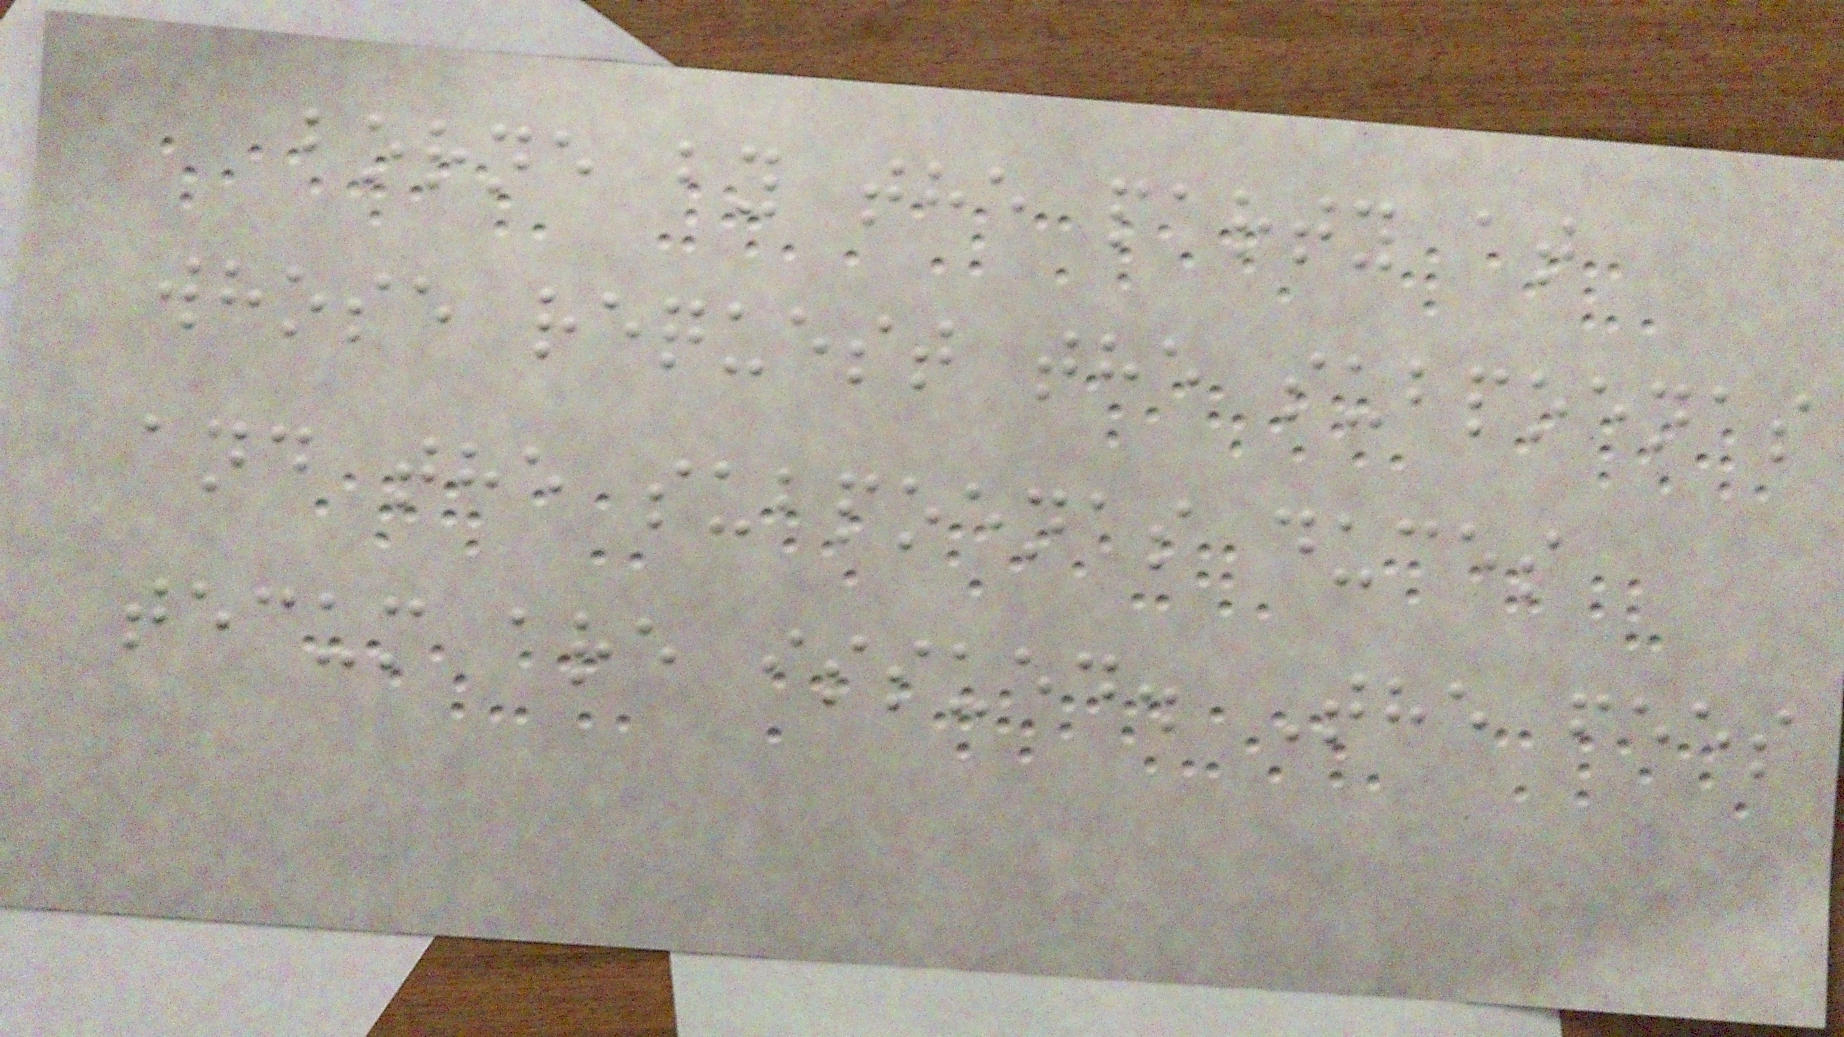borne by the party at
whose request the subpoenas
and the subpoenas duces
tecum are issued. The fees
